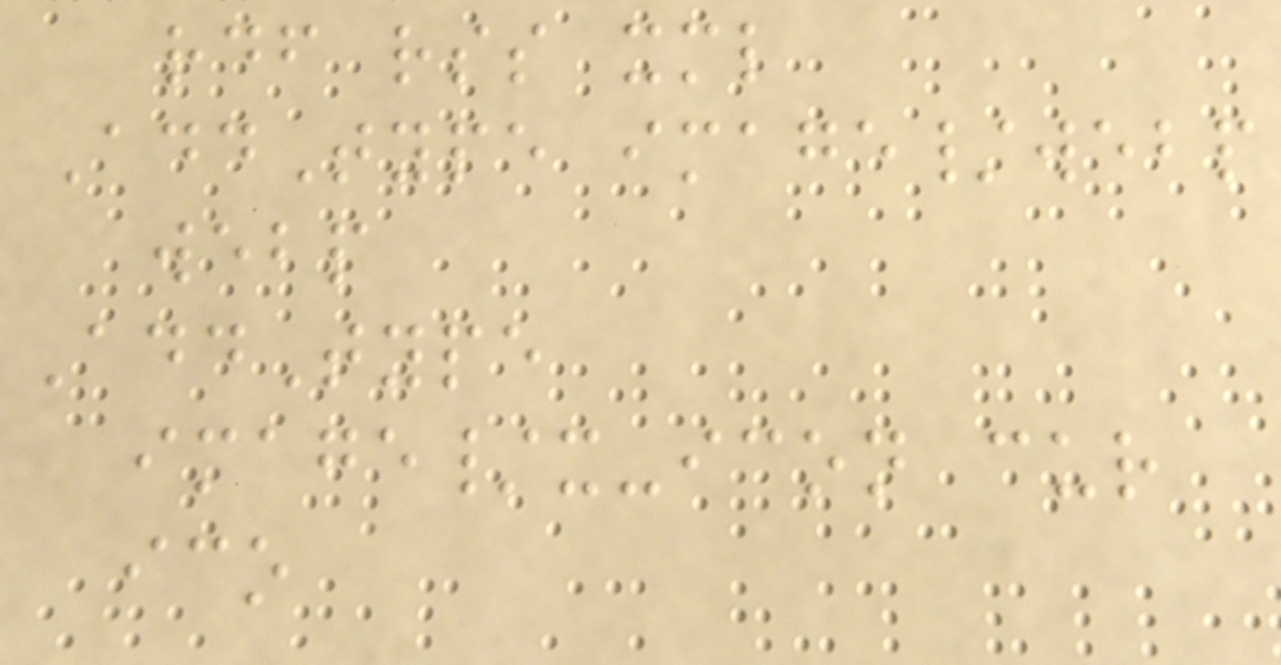rdf rss xml
AddType image/webp
webp
AddType
image/x-icon cur
ico
